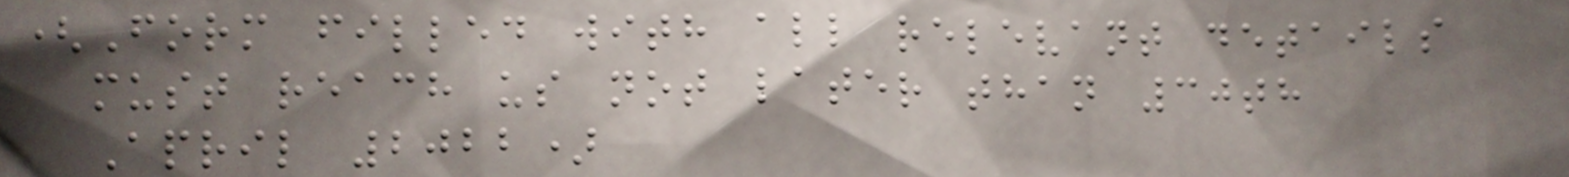(Form filled with all relevant details
must reach us not later than 30th
April 2022)
